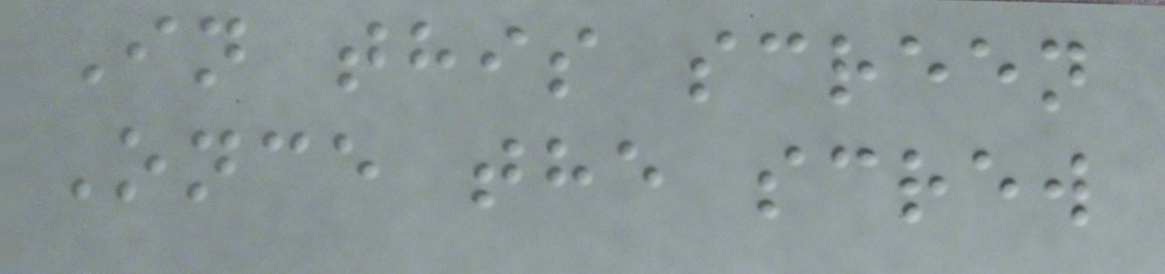In this screen
Once the screw
